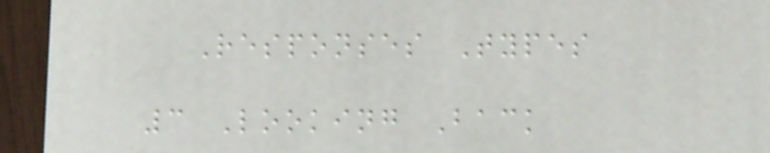Responses Types
3 Looking Back
